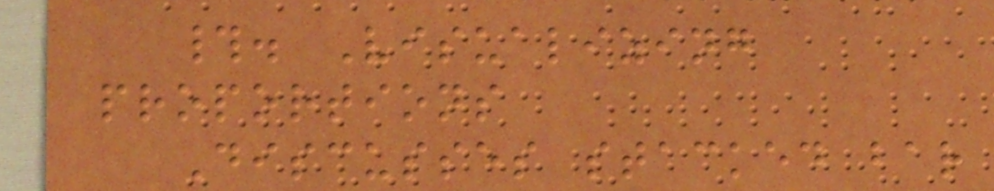#. Visualizing
proportions
Discusses stacked bar
